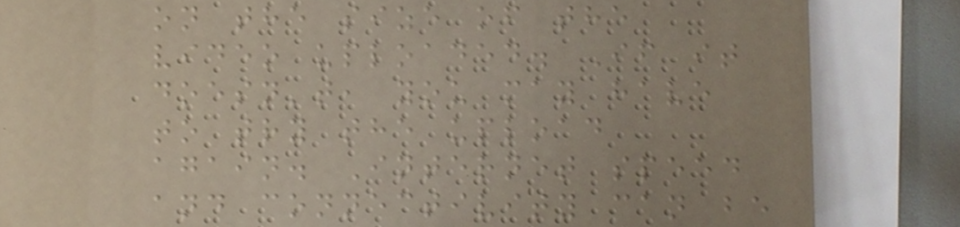on the size of the
video uploaded. If it
doesn't, you may have
to try the upload
again. Internet speed
and connectivity can be
